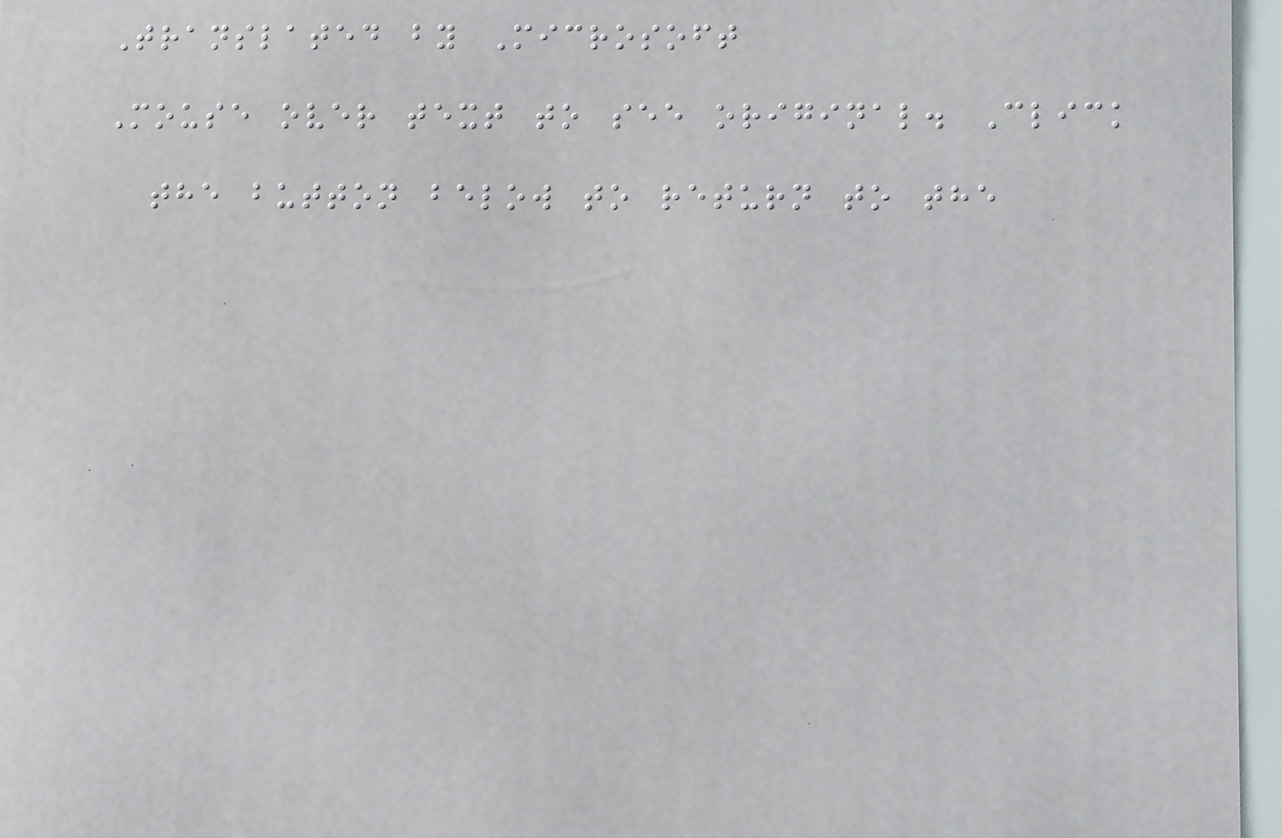Translated by Microsoft
Mouse over text to see original. Click
the button below to return to the
